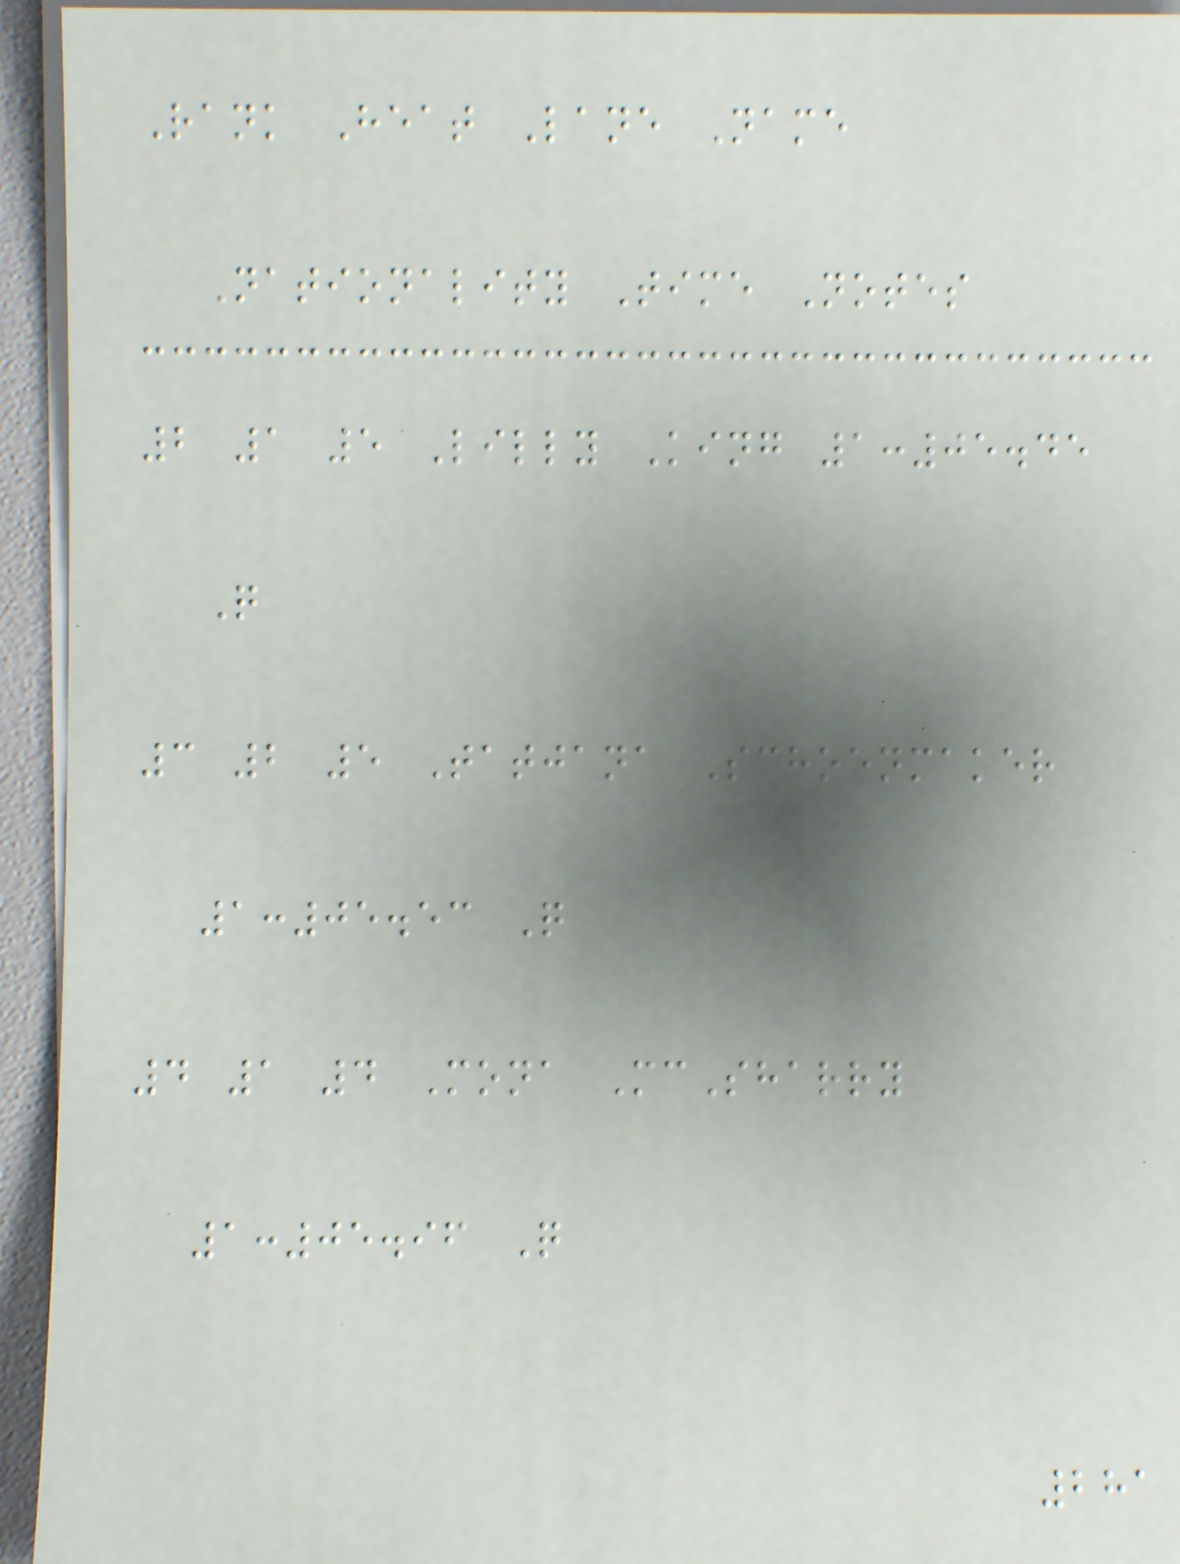Rank Heat Lane Name
Nationality Time Notes
2 1 5 Lilly King 1:05.45
Q
3 2 5 Tatjana Schoenmaker
1:05.53 Q
4 1 4 Mona McSharry
1:05.96 Q
281
